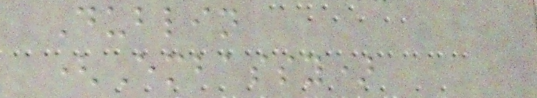Dublin
(Embassy)
